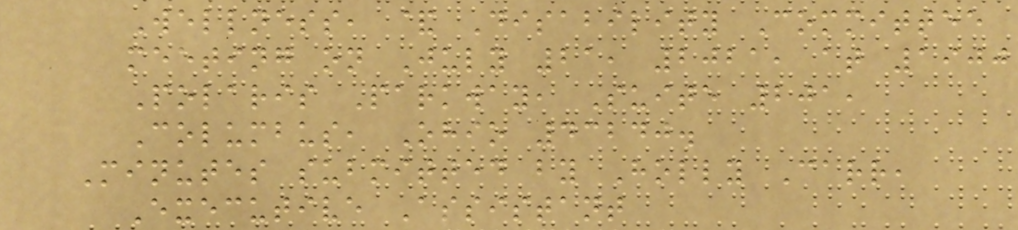Wellness, & Disability Committee
meeting on July 21, 2021, at 1900
Polaris Parkway, Suite 201,
Columbus, Ohio 43240.
Minutes submitted by Holly Carr,
Executive Assistant
